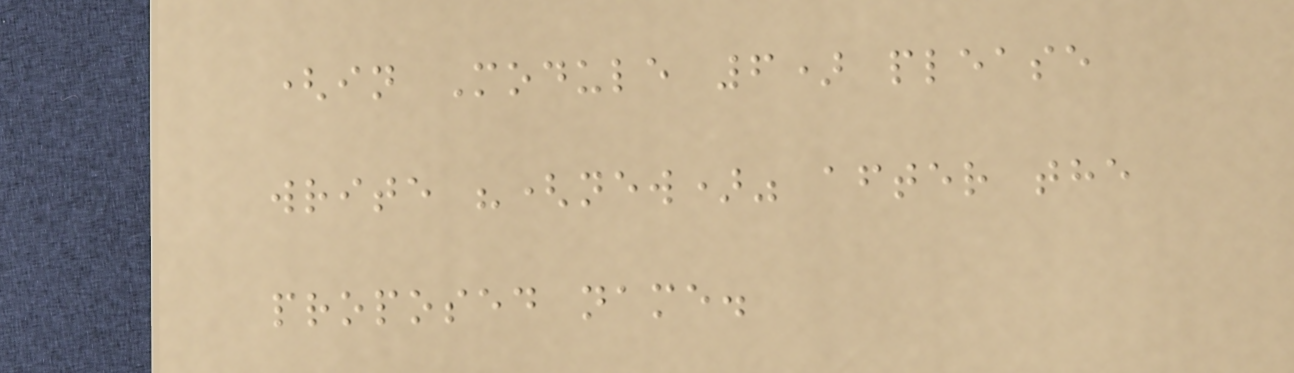(in Module 6) please
write "(new)" after the
proposed name.
